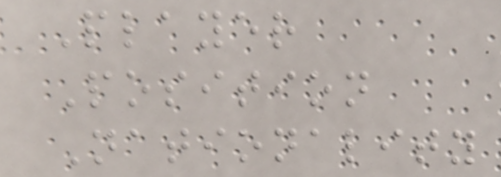Player
Position
Nationality
